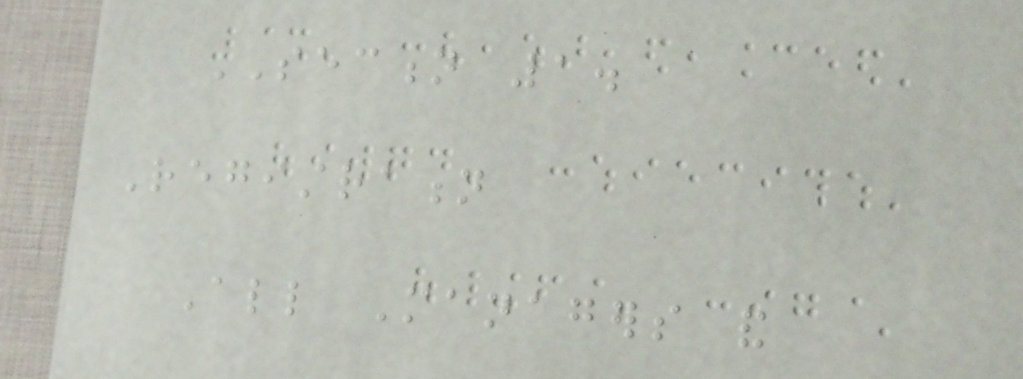SECTION 1.
Registration
All Managers and
